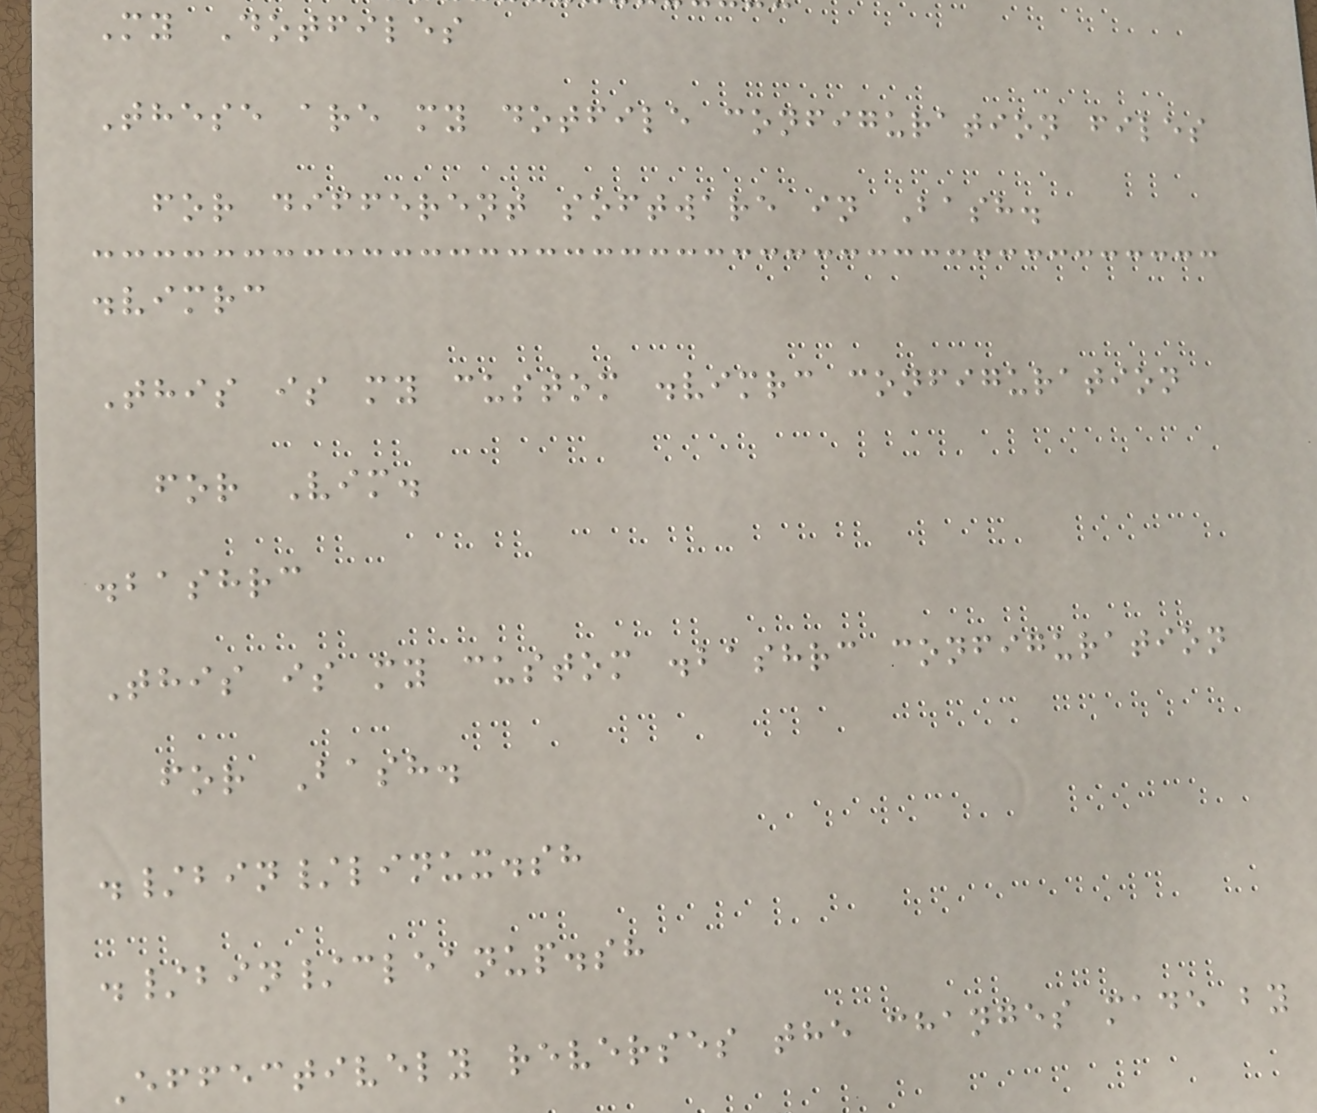My Dotfiles
These are my dotfile configuration files
for different software in Bash.
.vimrc
This is my custom .vimrc configuration
for Vim.
.bashrc
This is my custom .bashrc configuration
for Bash.
./bin/linux.sh
./bin/cleanup.sh
Effectively reverses the changes made by
